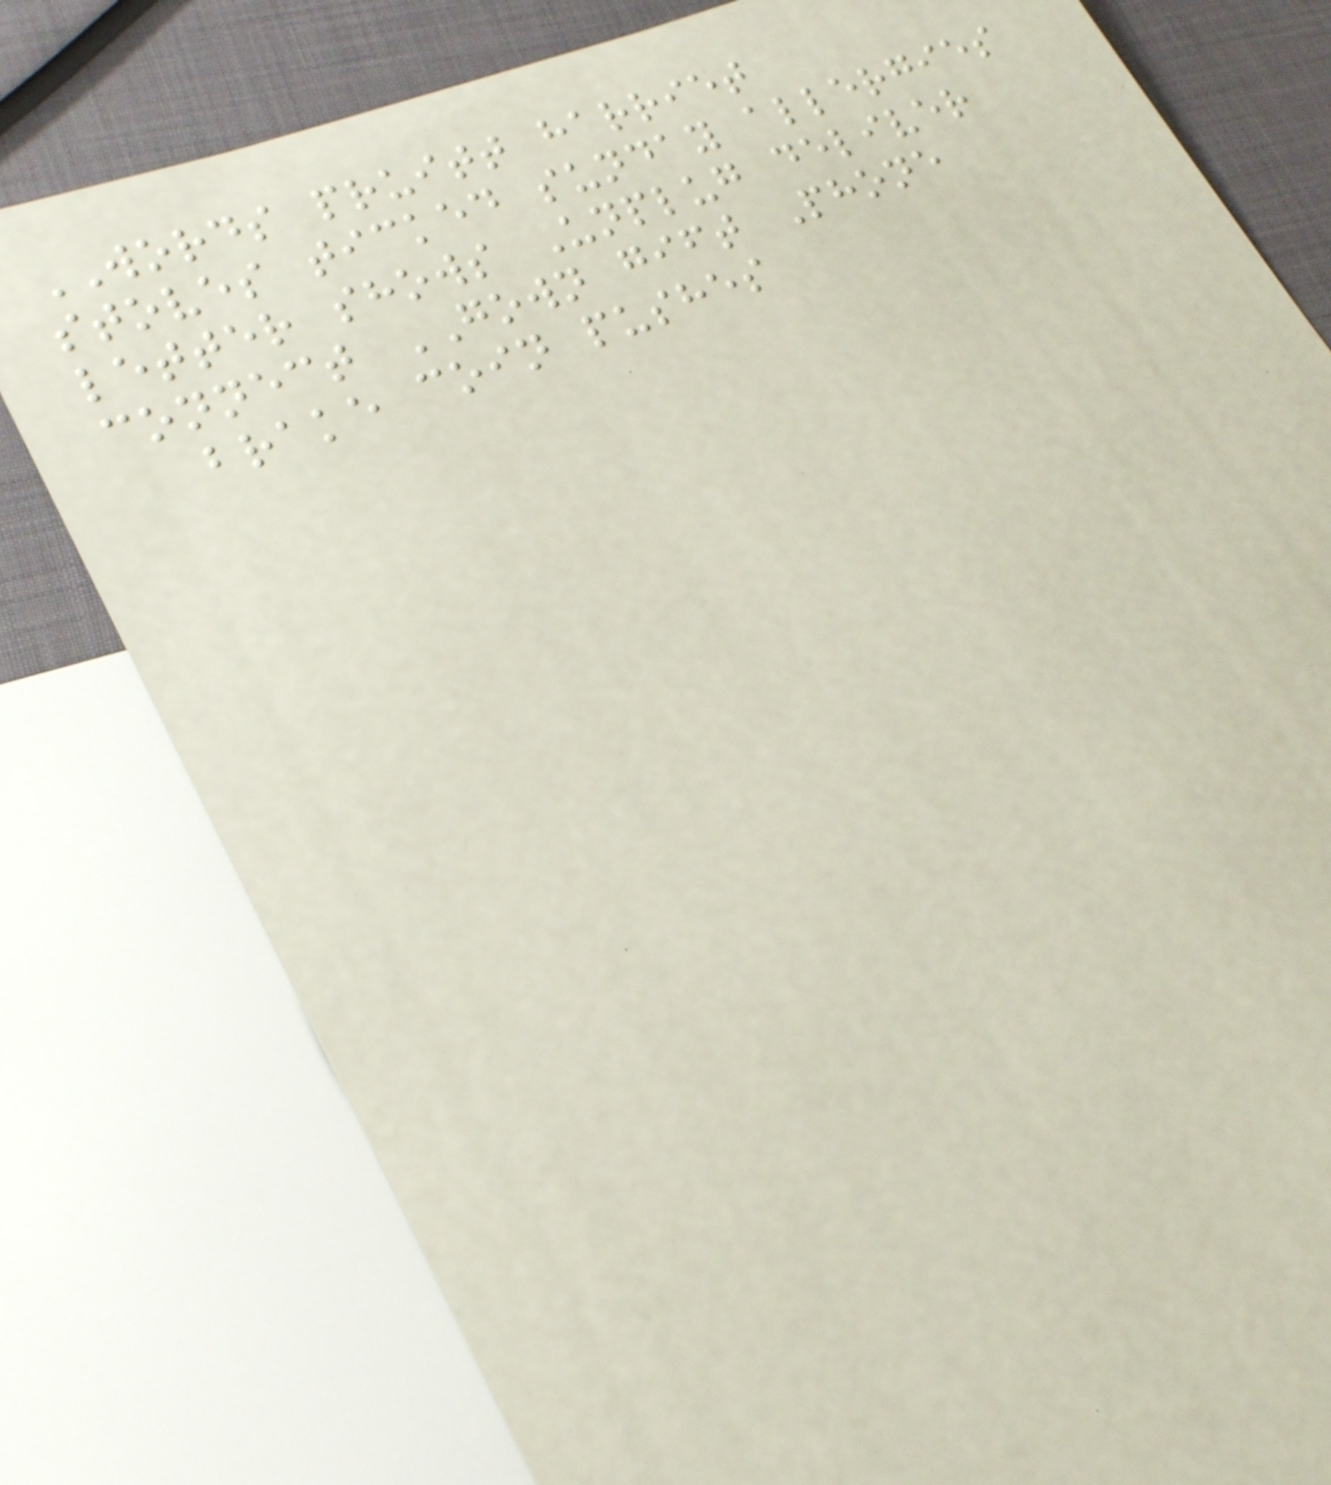WORDS pruitt harriet
stoves ticked sunday allergies
letter shows Unplug deliver
connect GOWN gift Phone
brake coin pushes
